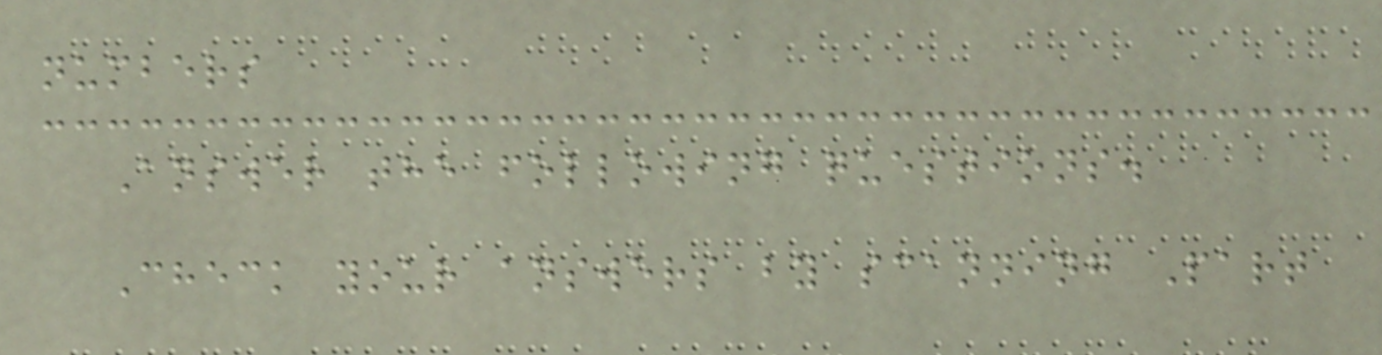numbers
Answer the following questions.
Check your answers by scanning Part
